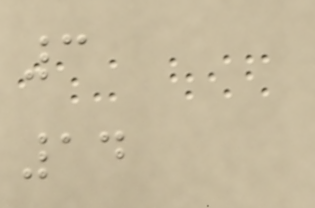3
14
